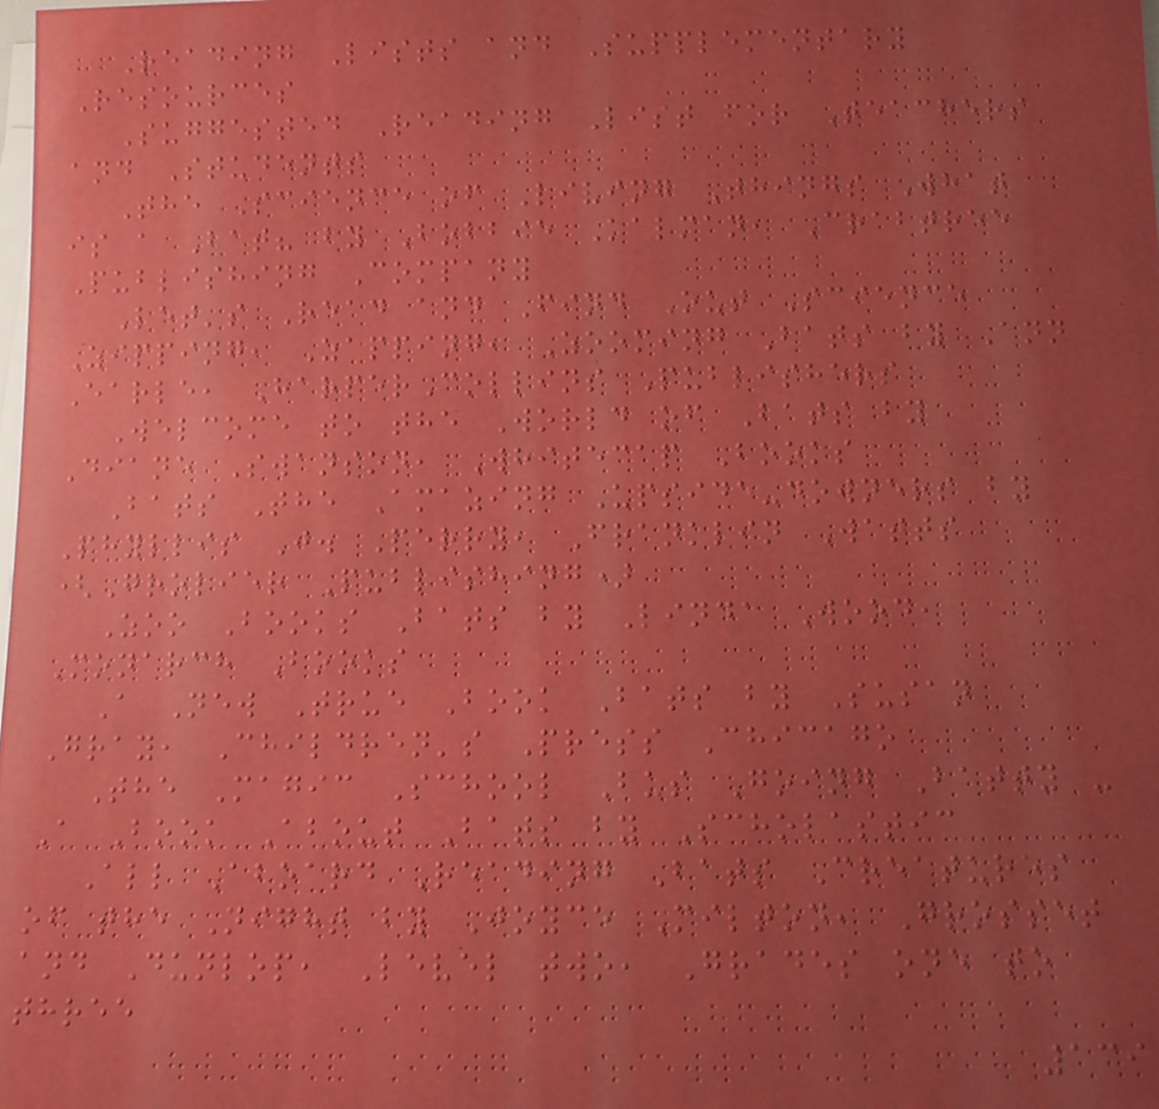Reading Lists and Supplementary
Resources
Suggested Reading List for Teachers
and Students
The Science of Living Things What
is a Bat? by Bobbie Kalman, Crabtree
Publishing Company
Let's Read and Find Out Science
Zipping, Zapping, Zooming Bats by Ann
Earle, HarperCollins Publishers
Welcome to the World of Bats by
Diane Swanson, Whitecap Books
Bats The Amazing Upside-downers by
Phyllis J. Perry, Franklin Watts
(Grolier Publishing)
Zoo Books Bats by Linda Wood,
Monarch Books
A New True Book Bats by Susan
Gray, Children's Press Chicago
The Magic School Bus Going Batty -
A Book About Bats by Scholastic
All Aboard Reading Bats Creatures
of the Night by Joyce Milton, Grosset
and Dunlop, Level two, Grades one to
three
139
